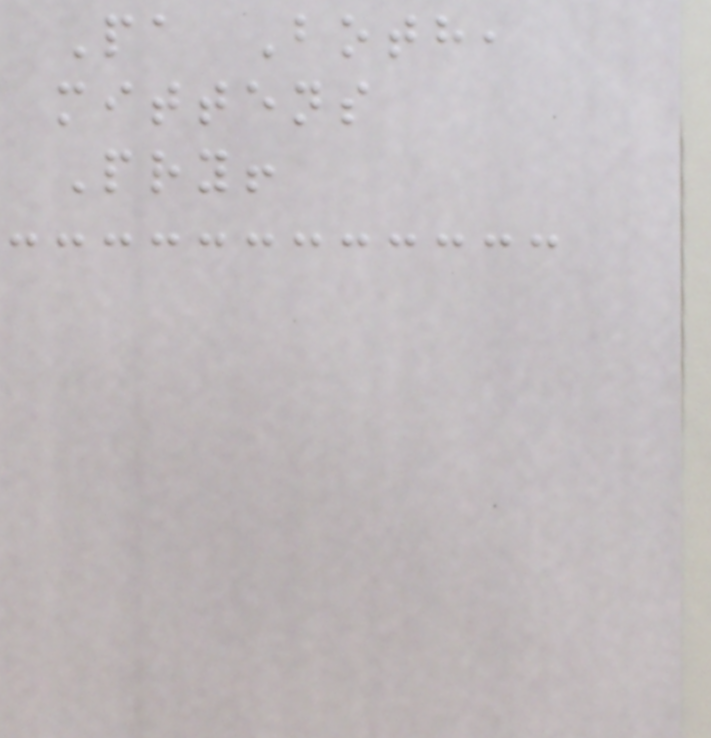Pa Both,
mittens
Pry!
